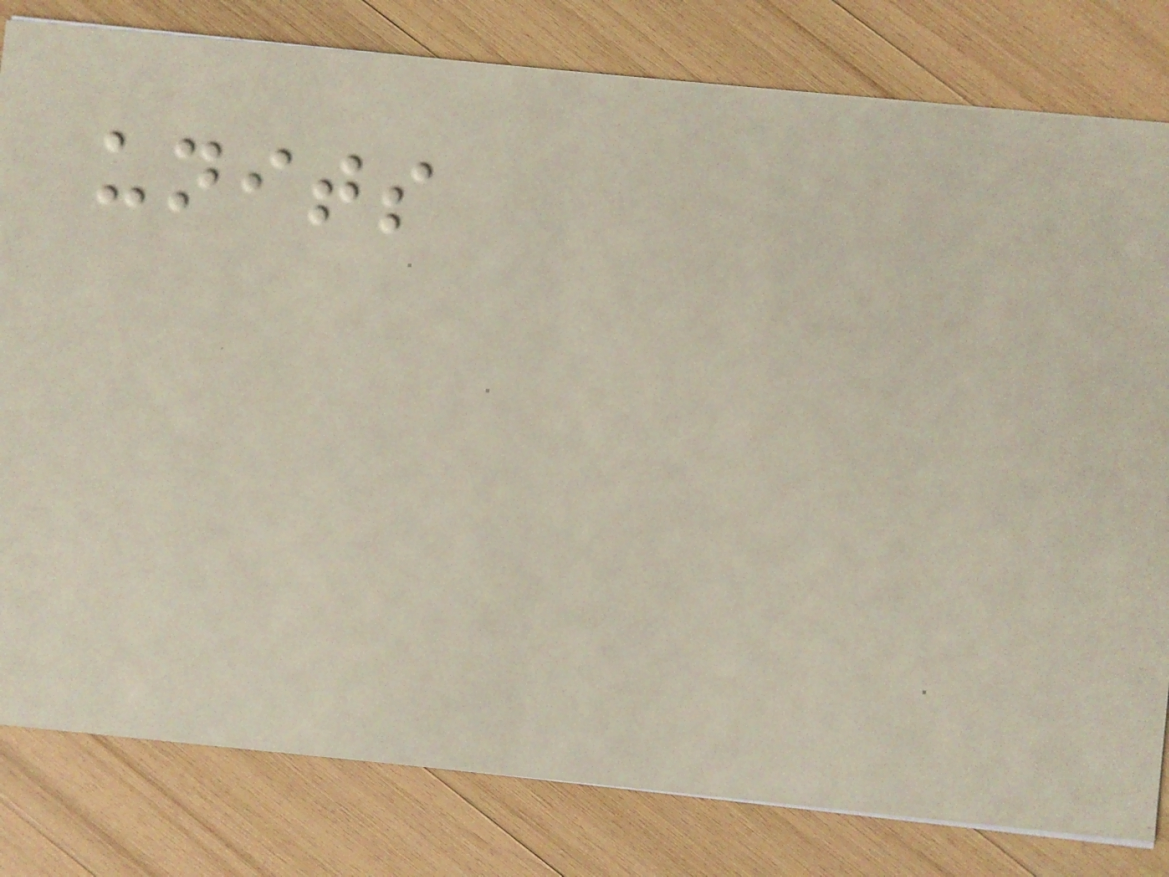units
